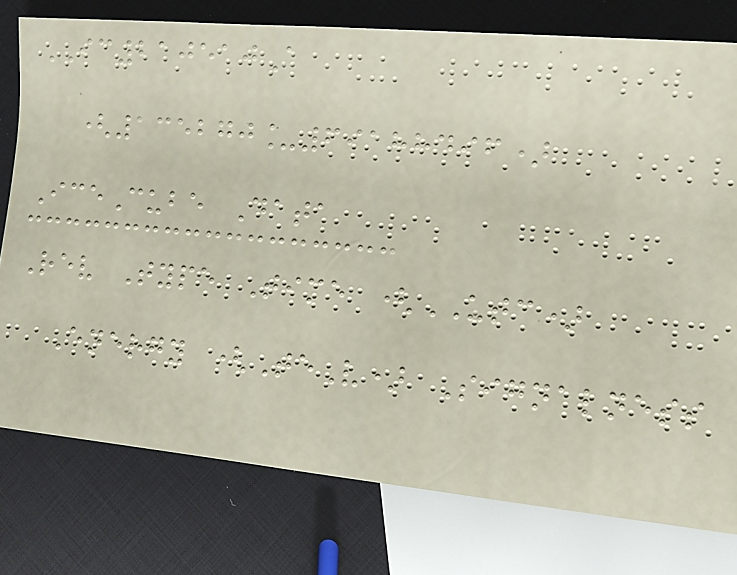IC210510A
(135270_69188496)
IceCube Data
Rev Type Time (UTC)
Energy (TeV) Signalness
